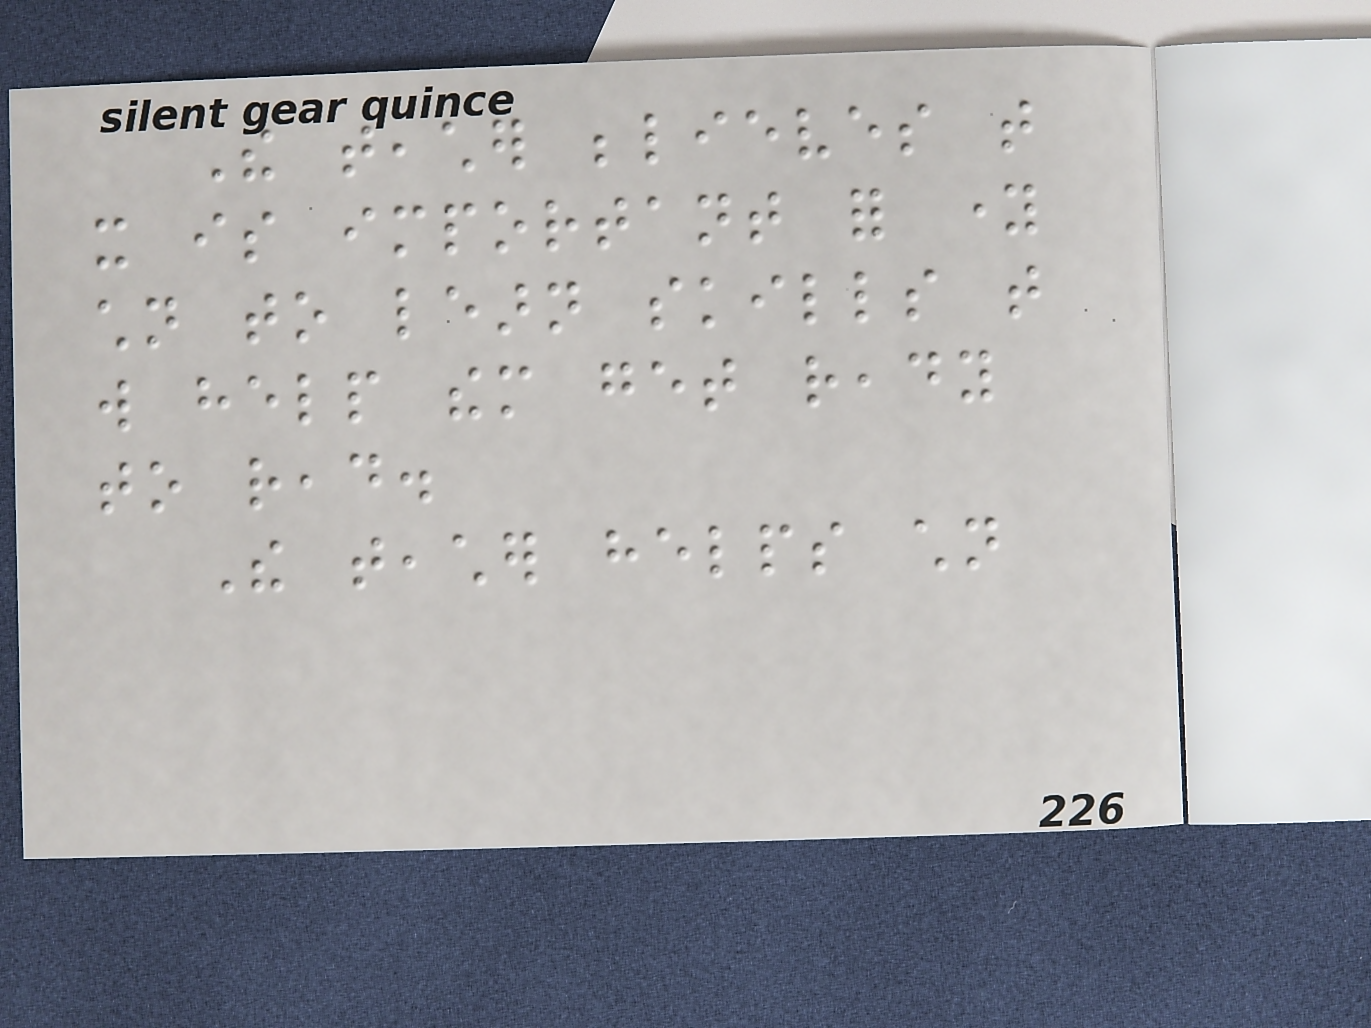The teacher believes that
it is important for young
children to learn skills that
will help them get ready
to read.
The teacher helps children
